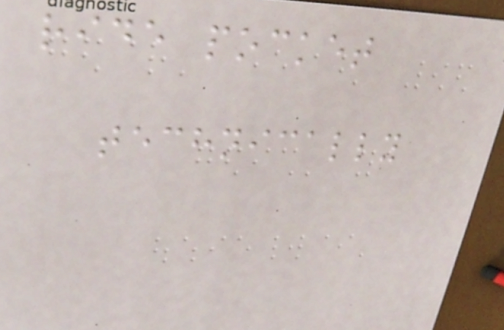ride pocket
technically
